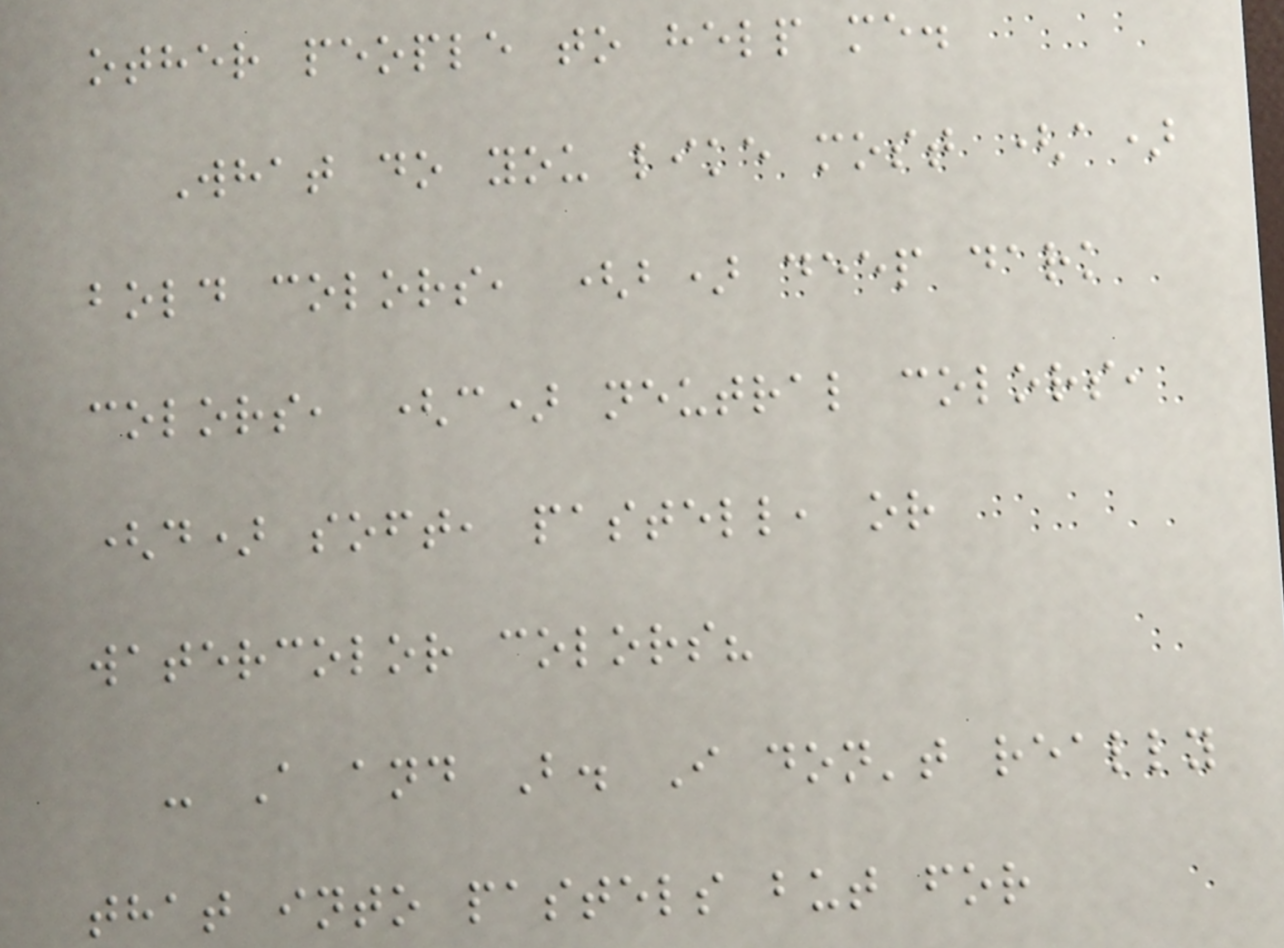other people to help me.
What do you like most (a)
bold colors, (b) deep dark
colors, (c) neutral colors,
(d) soft, pastell, or
watercolor colors?
- A and B. I don't really
that into pastels but for
